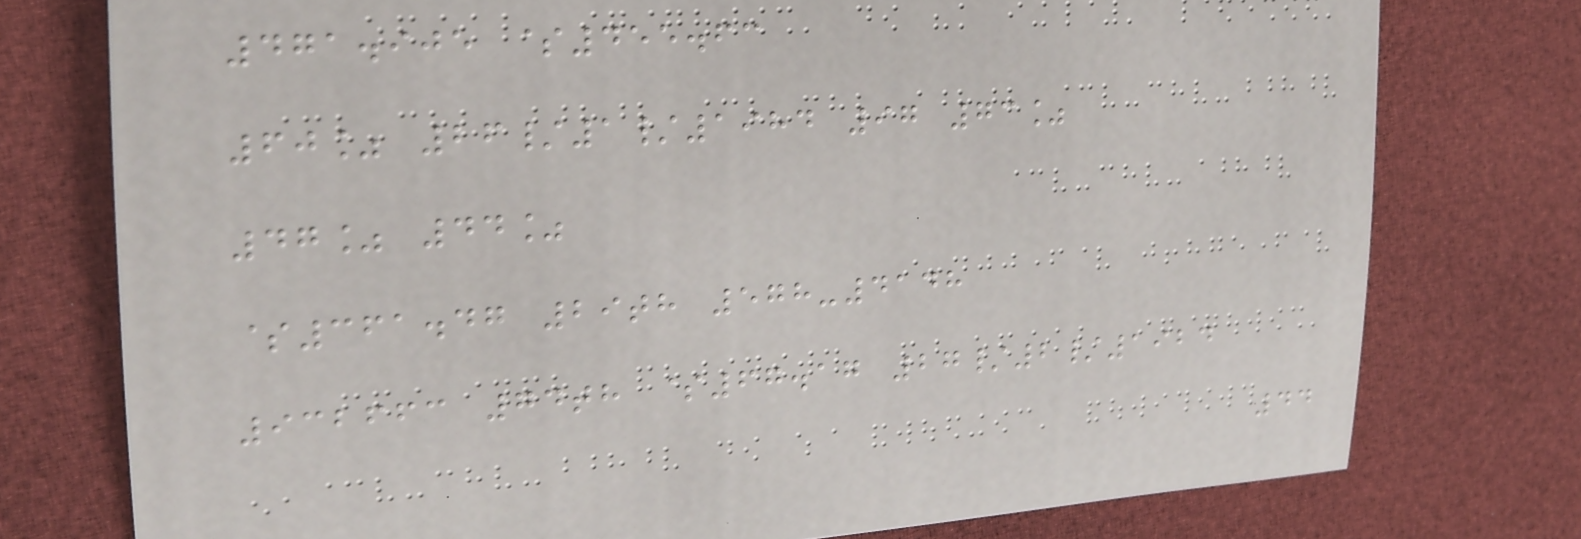471.905 $455.63
60% 26/1/1984 97 73%
47% 44%
$361.47 29th 578-4148
932663 74th $67.17 27/2/1924
44
